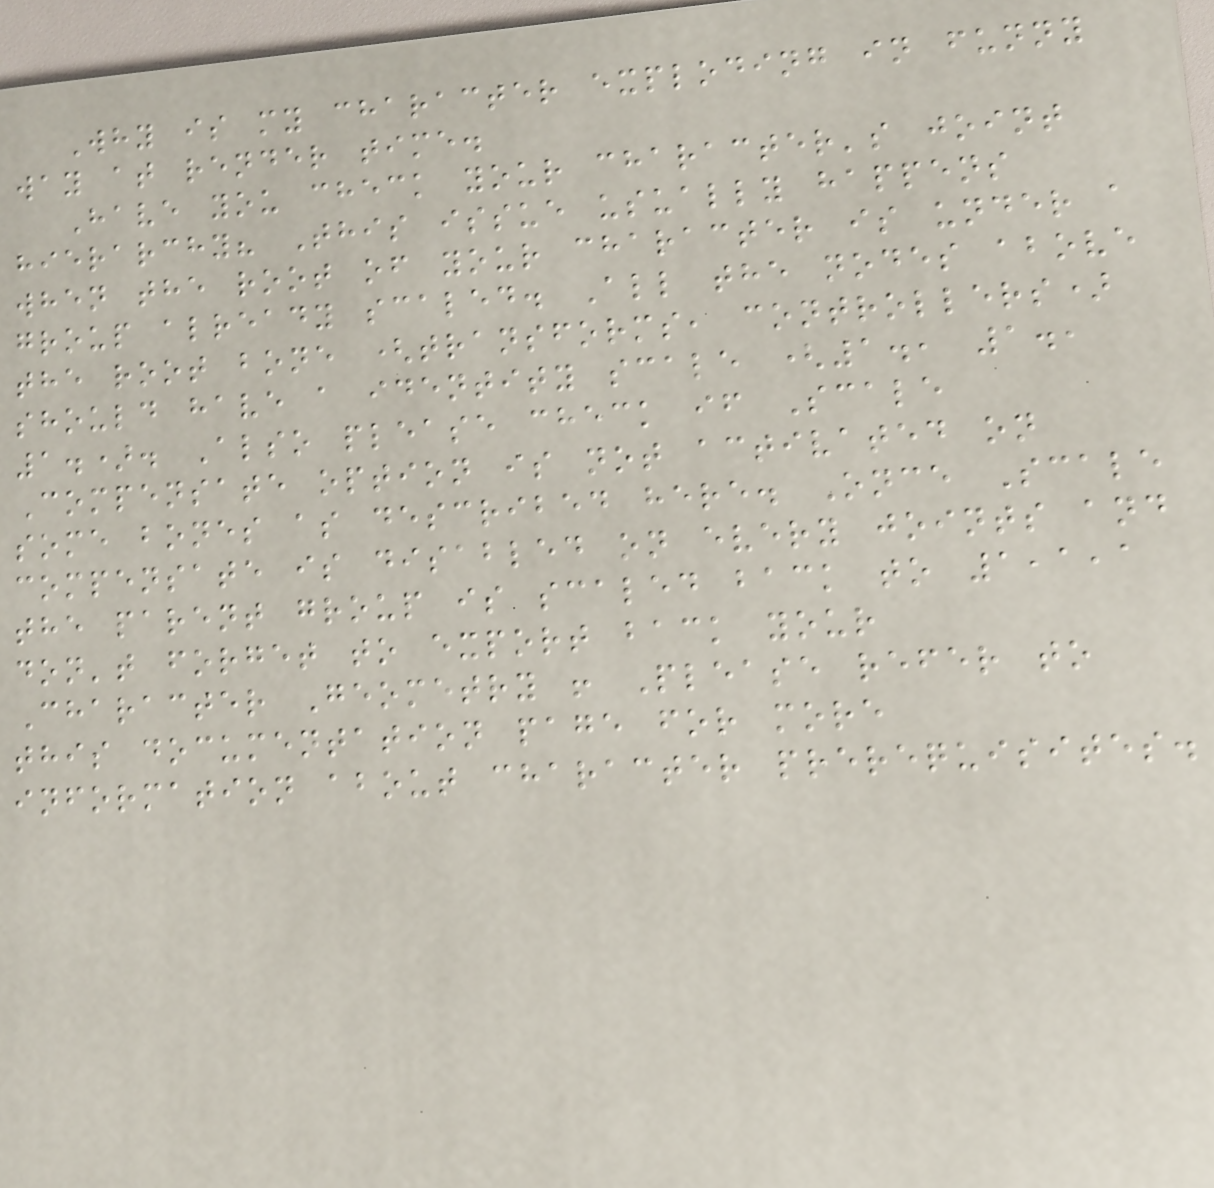Why is my character exploding in funny
way at render time.
Have you check your character's joint
hierarchy? This issue usually happens
when the root of your character is under a
group already scaled. All the nodes above
the root bone (transforms, controllers)
should have a identity scale (1., 1.,
1.). Also please check if Scale
Compensate option is not activated on
some bones as described here. Once Scale
compensate is disabled on every joints and
the parent group is scaled back to 1,1,1
don't forget to export back your
Character Geometry ! Please refer to
this documentation page for more
information about character prerequisites.
